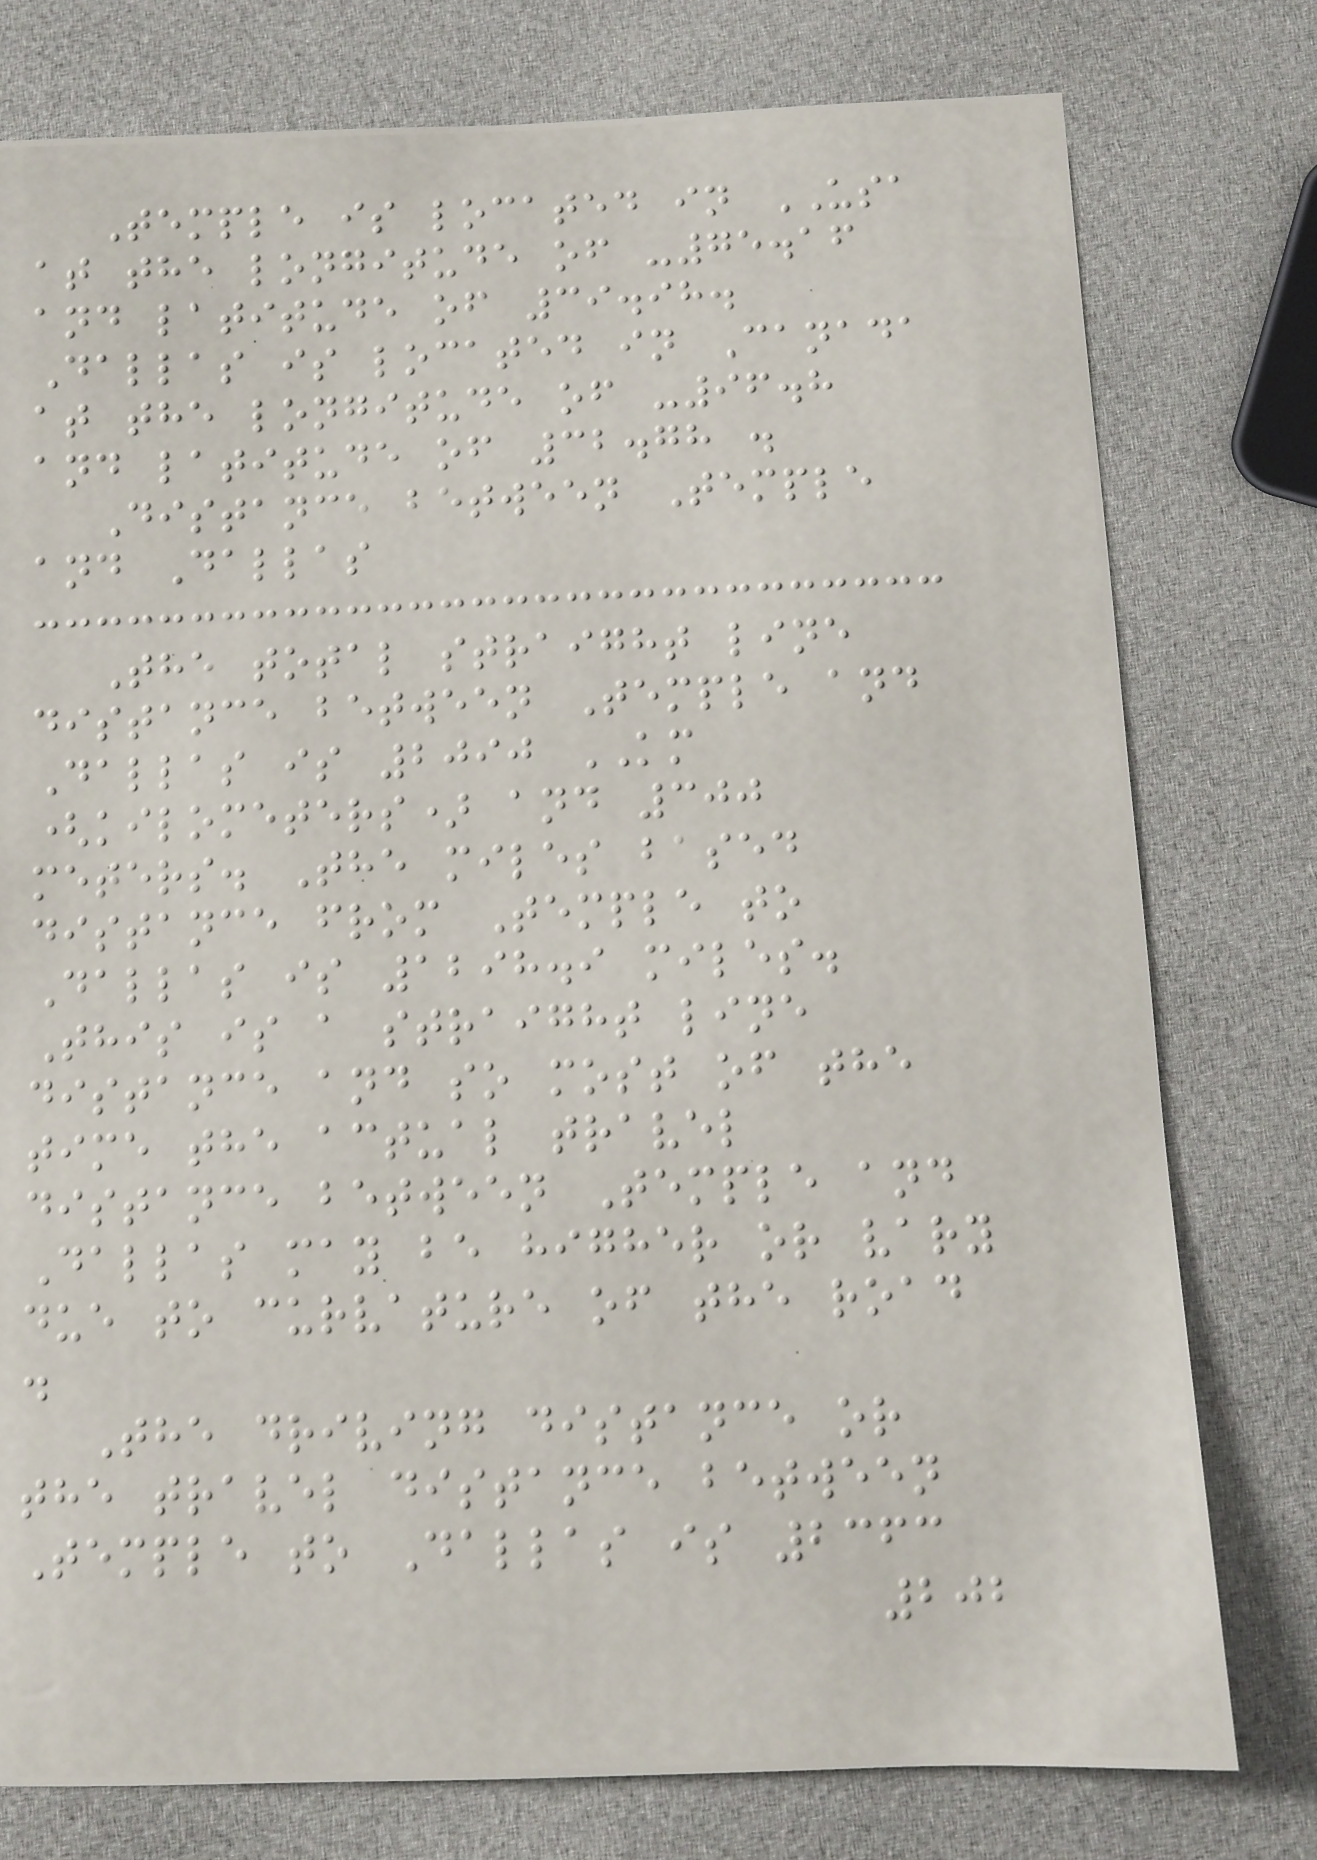Temple is located in USA
at the longitude of -75.16
and latitude of 39.98.
Dallas is located in Canada
at the longitude of -96.8
and latitude of 32.78 .
Distance between Temple
and Dallas
The total straight line
distance between Temple and
Dallas is 2090 KM
(kilometers) and 300
meters. The miles based
distance from Temple to
Dallas is 1298.9 miles.
This is a straight line
distance and so most of the
time the actual travel
distance between Temple and
Dallas may be higher or vary
due to curvature of the road
.
The driving distance or
the travel distance between
Temple to Dallas is 2363
202
